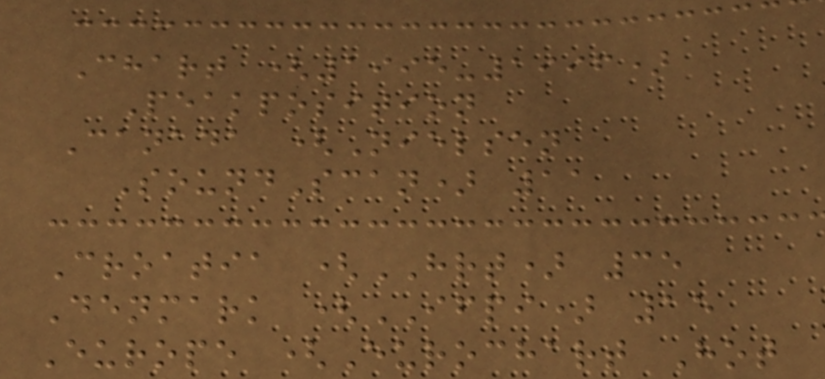Chart (1995-1996)
Peakposition
Canada (Nielsen
SoundScan) 11
Croatia (HRT) 35
Denmark (IFPI) 15
Europe (Eurochart Hot
